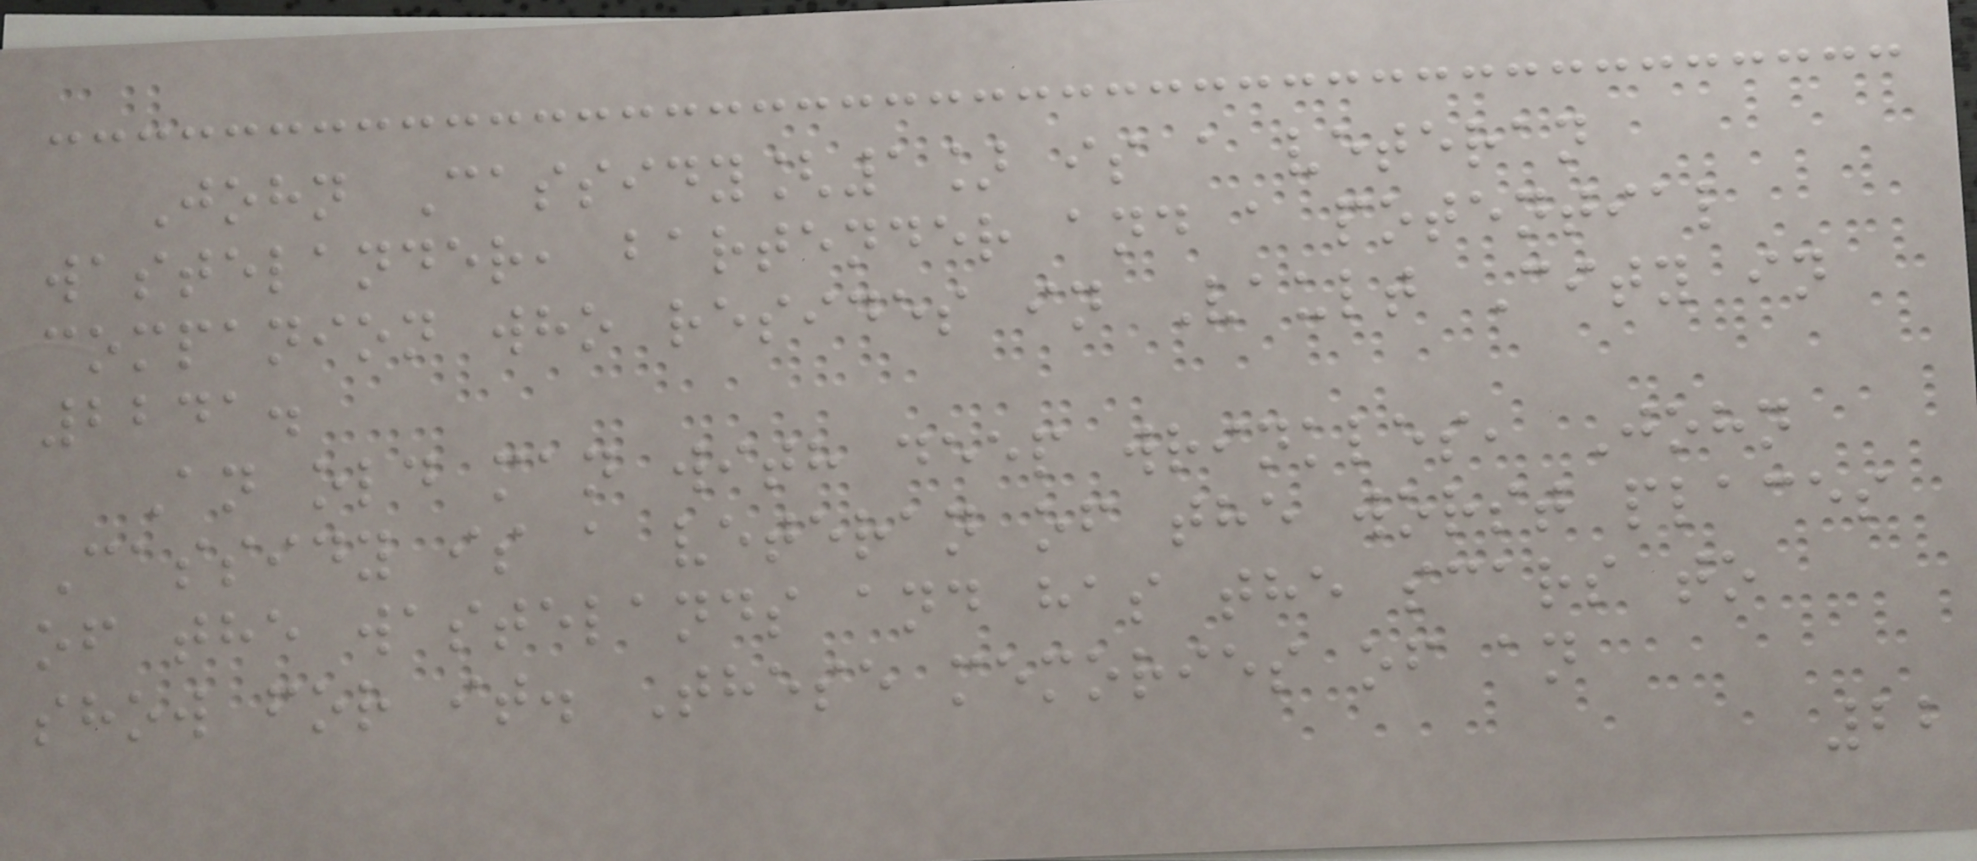John Cassidy[1] is a veteran
wastelander, bartender and a potential
companion who resides in Vault City in
2241.
An old man with deep wrinkles, John
Cassidy is a veteran of the worst places
of the wastelands and has the scars to
show for it. These memories of an
22
